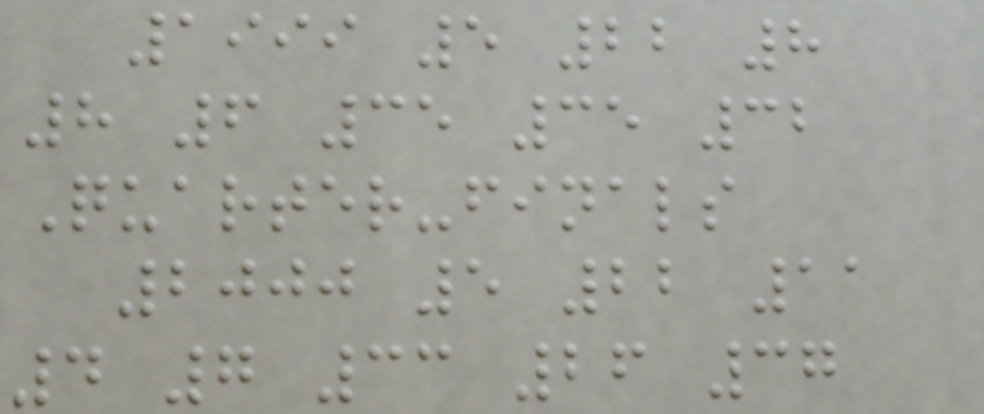1999 5 22 8
8 6 35 35 32
Quarter-finals
2000 5 22 11
4 7 33 26 37
